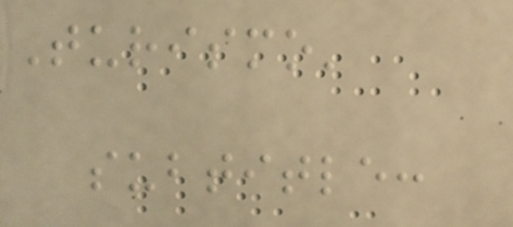Turismo'
subtitle:
